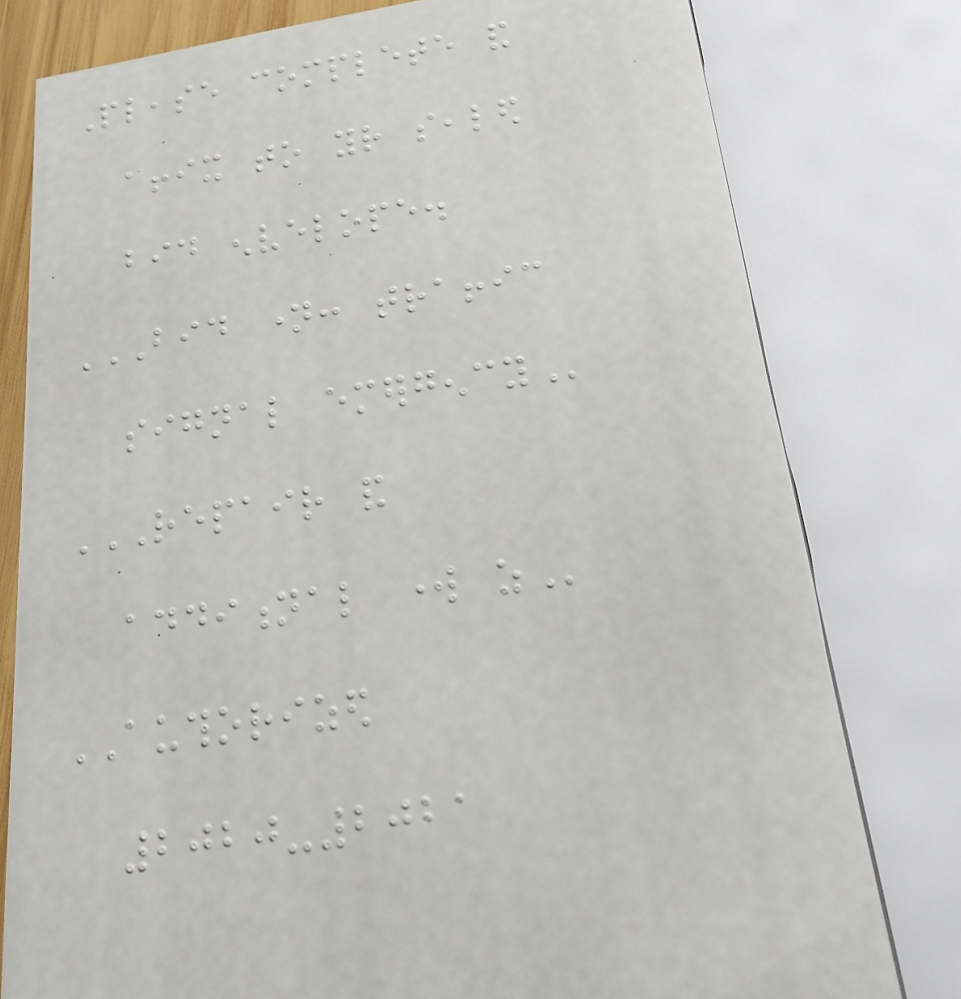Please complete and
affix to your sealed
bid envelope.
BID NAME: TRAFFIC
SIGNAL EMERGENCY
REPAIR AND
ADDITIONAL WORK AS
AUTHORIZED
2020-2021
